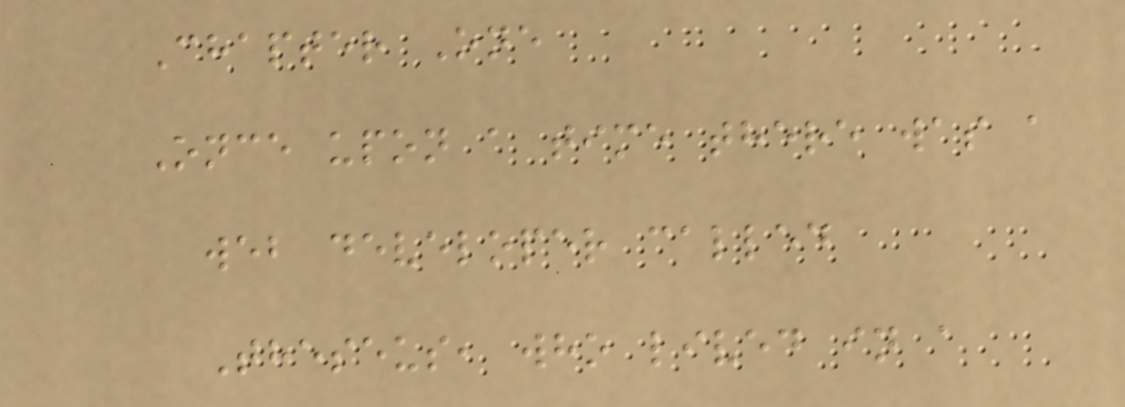Chapter One
Once upon a time there was a
web developer called
Theseus, who lived in a
